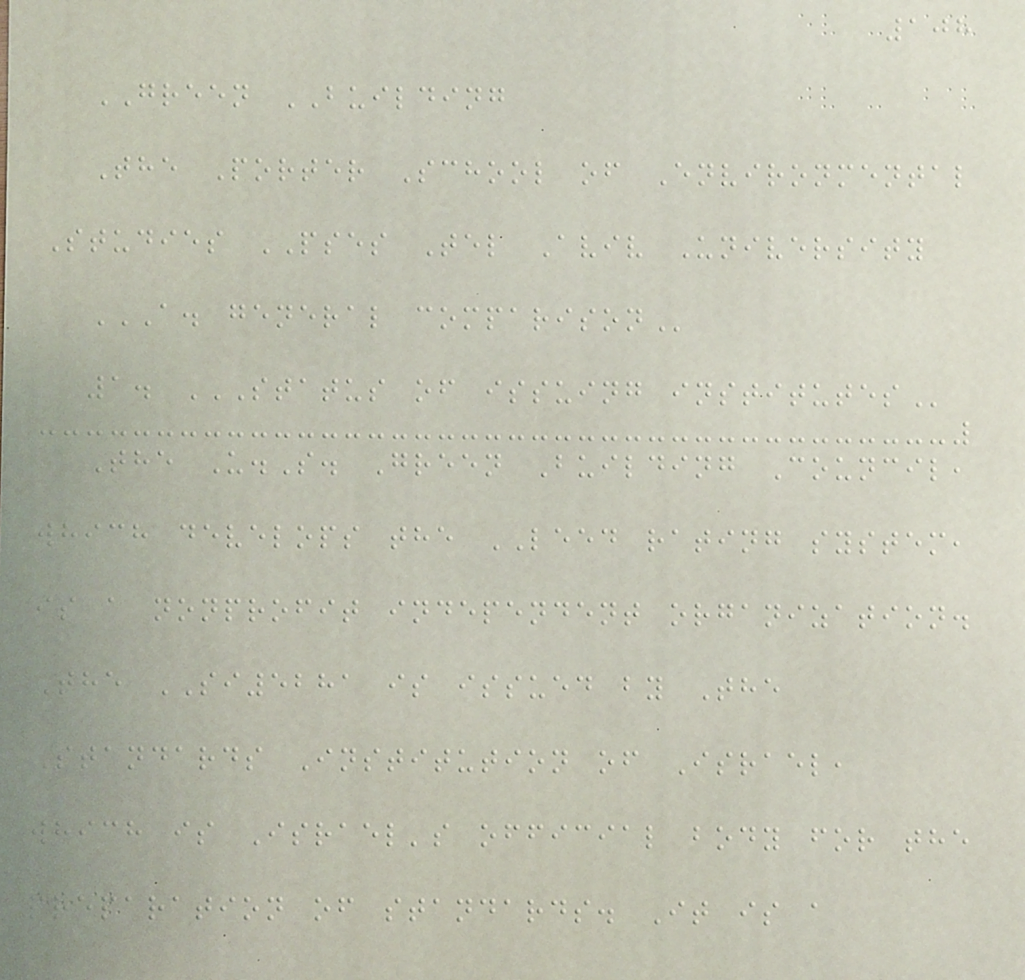108
GREEN BUILDING
The Porter School of Environmental
Studies PSES Tel Aviv University
A. GENERAL COMPARISON
1. STATUS OF ISSUING INSTITUTES
The U.S. Green Building Council,
which develops the LEED rating system,
is a nonprofit independent organization.
The SI5281 is issued by The
Standards Institution of Israel,
which is Israel's official body for the
preparation of standards. It is a
